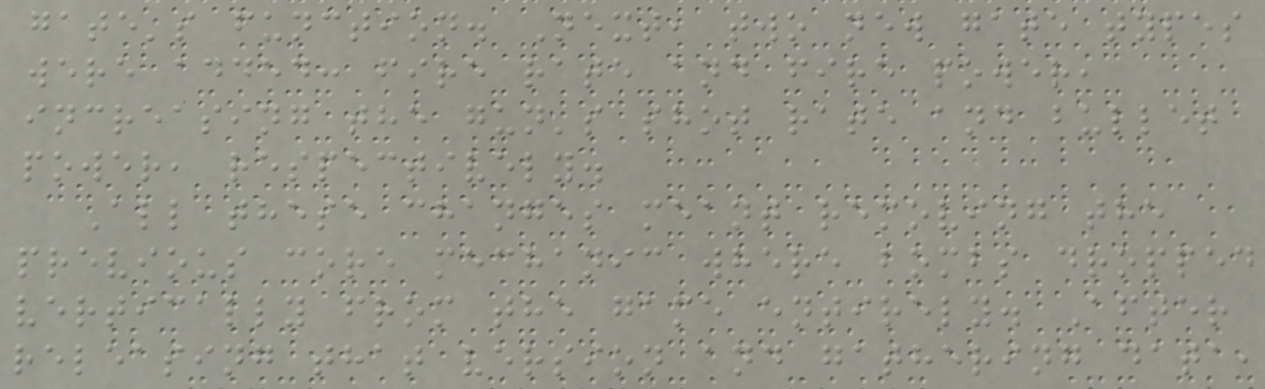gate's function. Next, two new gate types
were added: fire rate and fire power,
increasing the gun's shot rate and bullet
power, respectively.
All these changes meant removing the
previous core mechanic where bombs dropped
vertically from the game entirely. After
releasing that version and gathering data,
